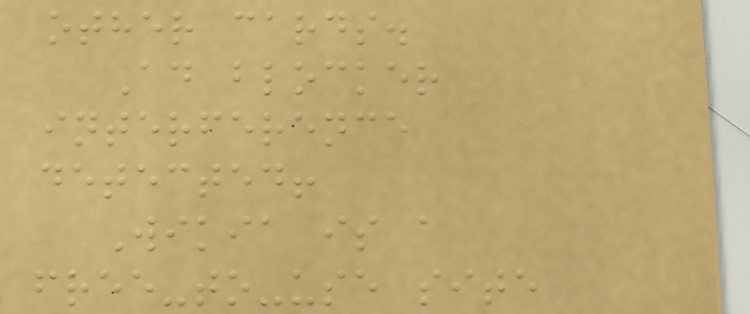other cards.
Ad blocker
interference
detected!
Wikia is a
free-to-use site
